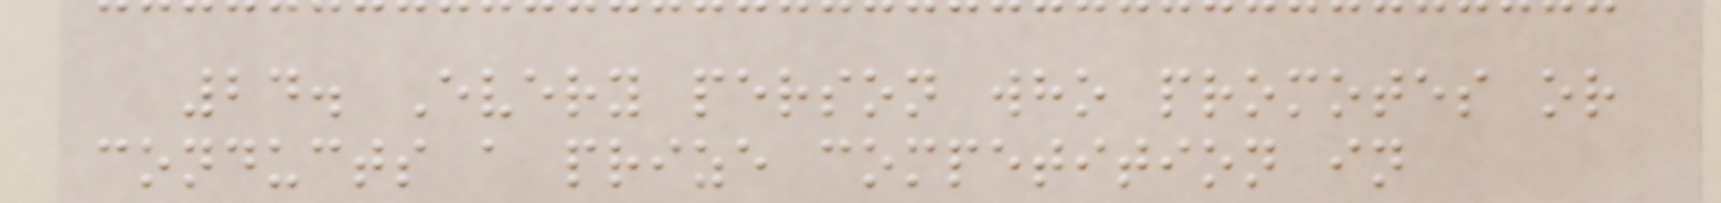24. Every person who promotes or
conducts a prize competition in
